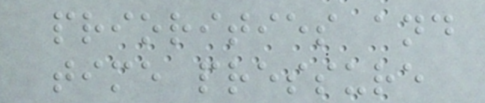priorities and
time pressure
